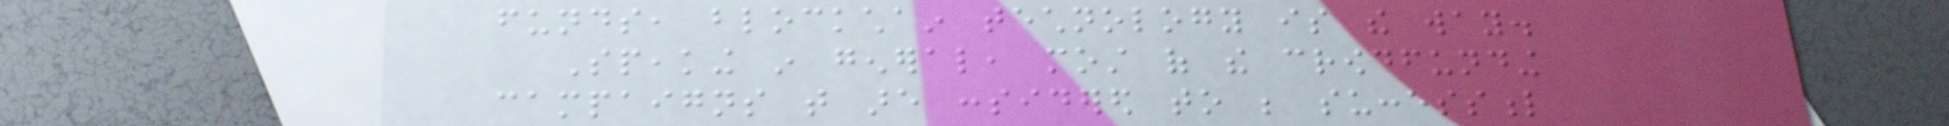funds, blockchain technology is the way.
Speaking in general, most of the crowdfunding
campaigns that are considered to be successful
